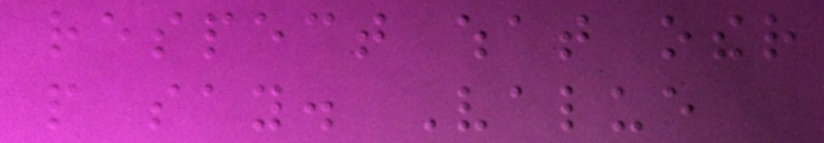respect what other
people say. Value
